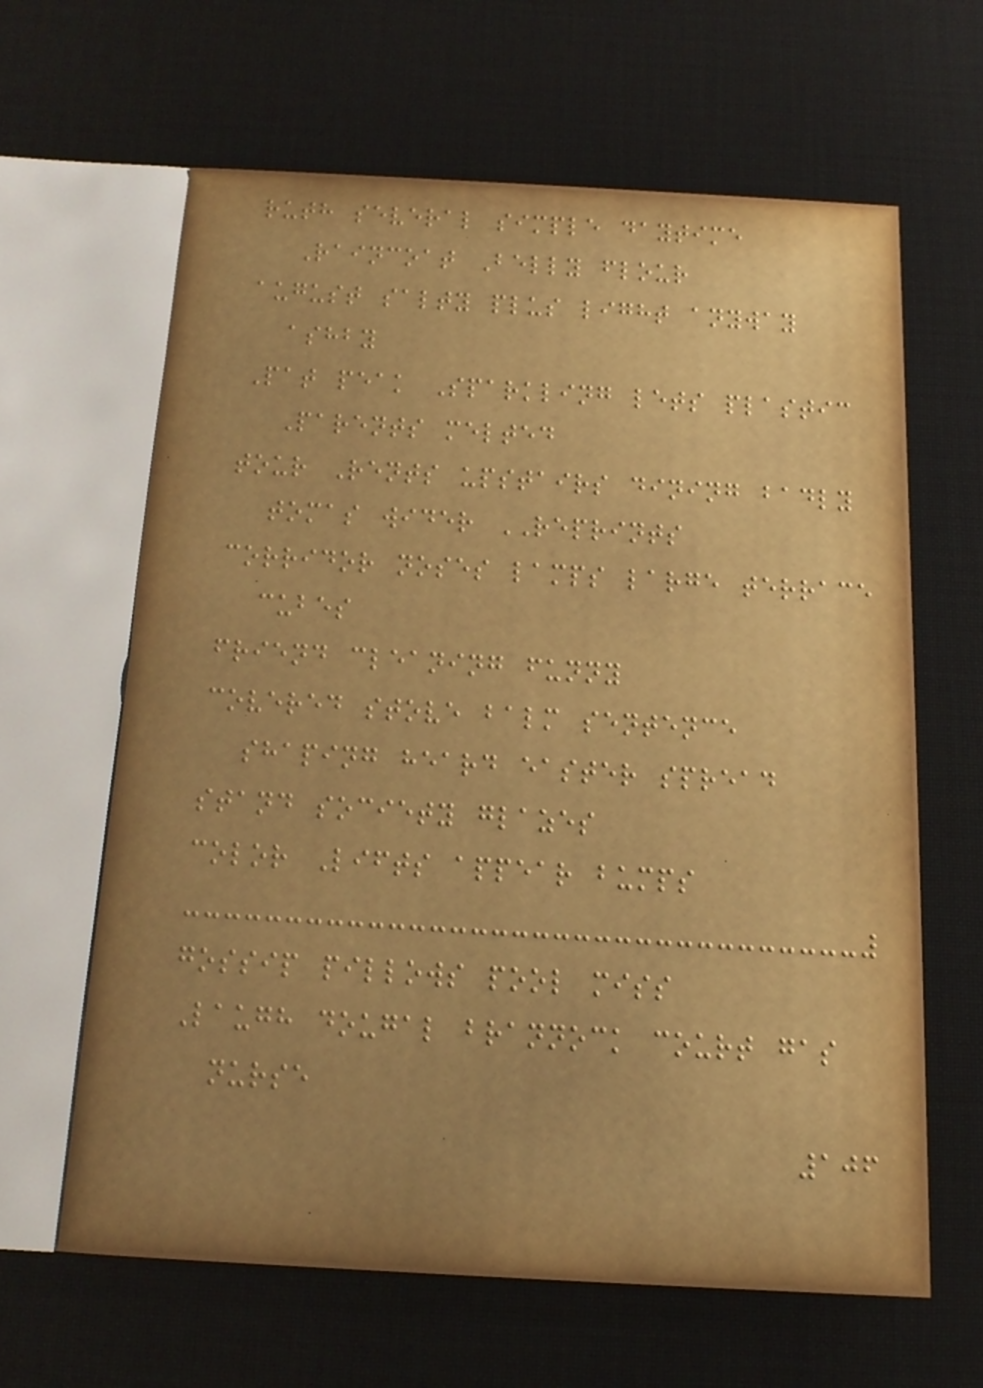ruth several simple daytime
Raincoat Belly flour
august salty plus light anyway
ashby
Pat peak Sparkling lets plastic
Parents melted
tour Rents upstairs dining badly
tomas wider REPRINTS
corridor noses lamps large terrace
cubes
friend cleaning funny
covered stove balm sentence
shaping heard easter spread
stand society glazes
color Lifts appear bumps
gossip pillows pool miss
Laugh dougal brannock court gas
nurse
106
